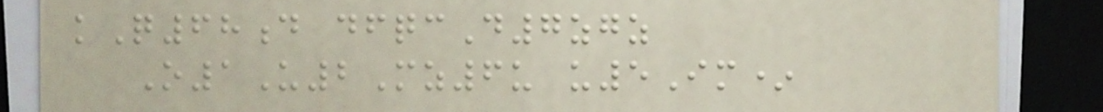kQ68d dfqcD7zgz
O1U2Mz6u u5Im*
